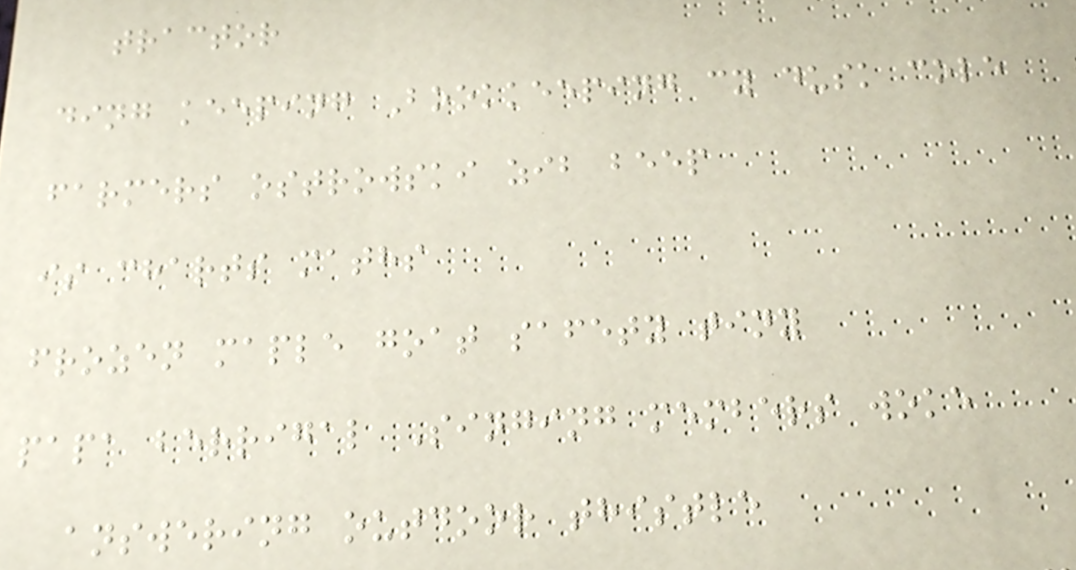tractor
ding keeping Bookkeeping cy dusk cole
farmers ostrowski zib beep
is charts maths
frozen maple goat safety tiny
papa berrigal Singing members woke
answering outdoor thistle
